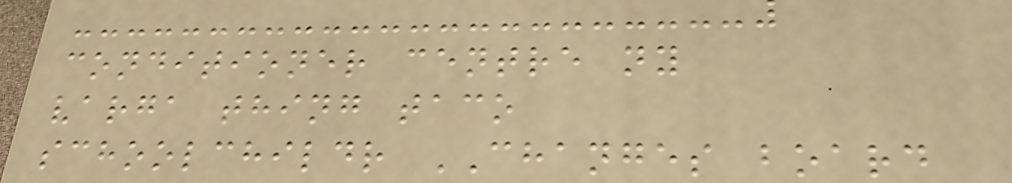conditioner centre ny
varga thing taco
schoolchildr CHANGES board
